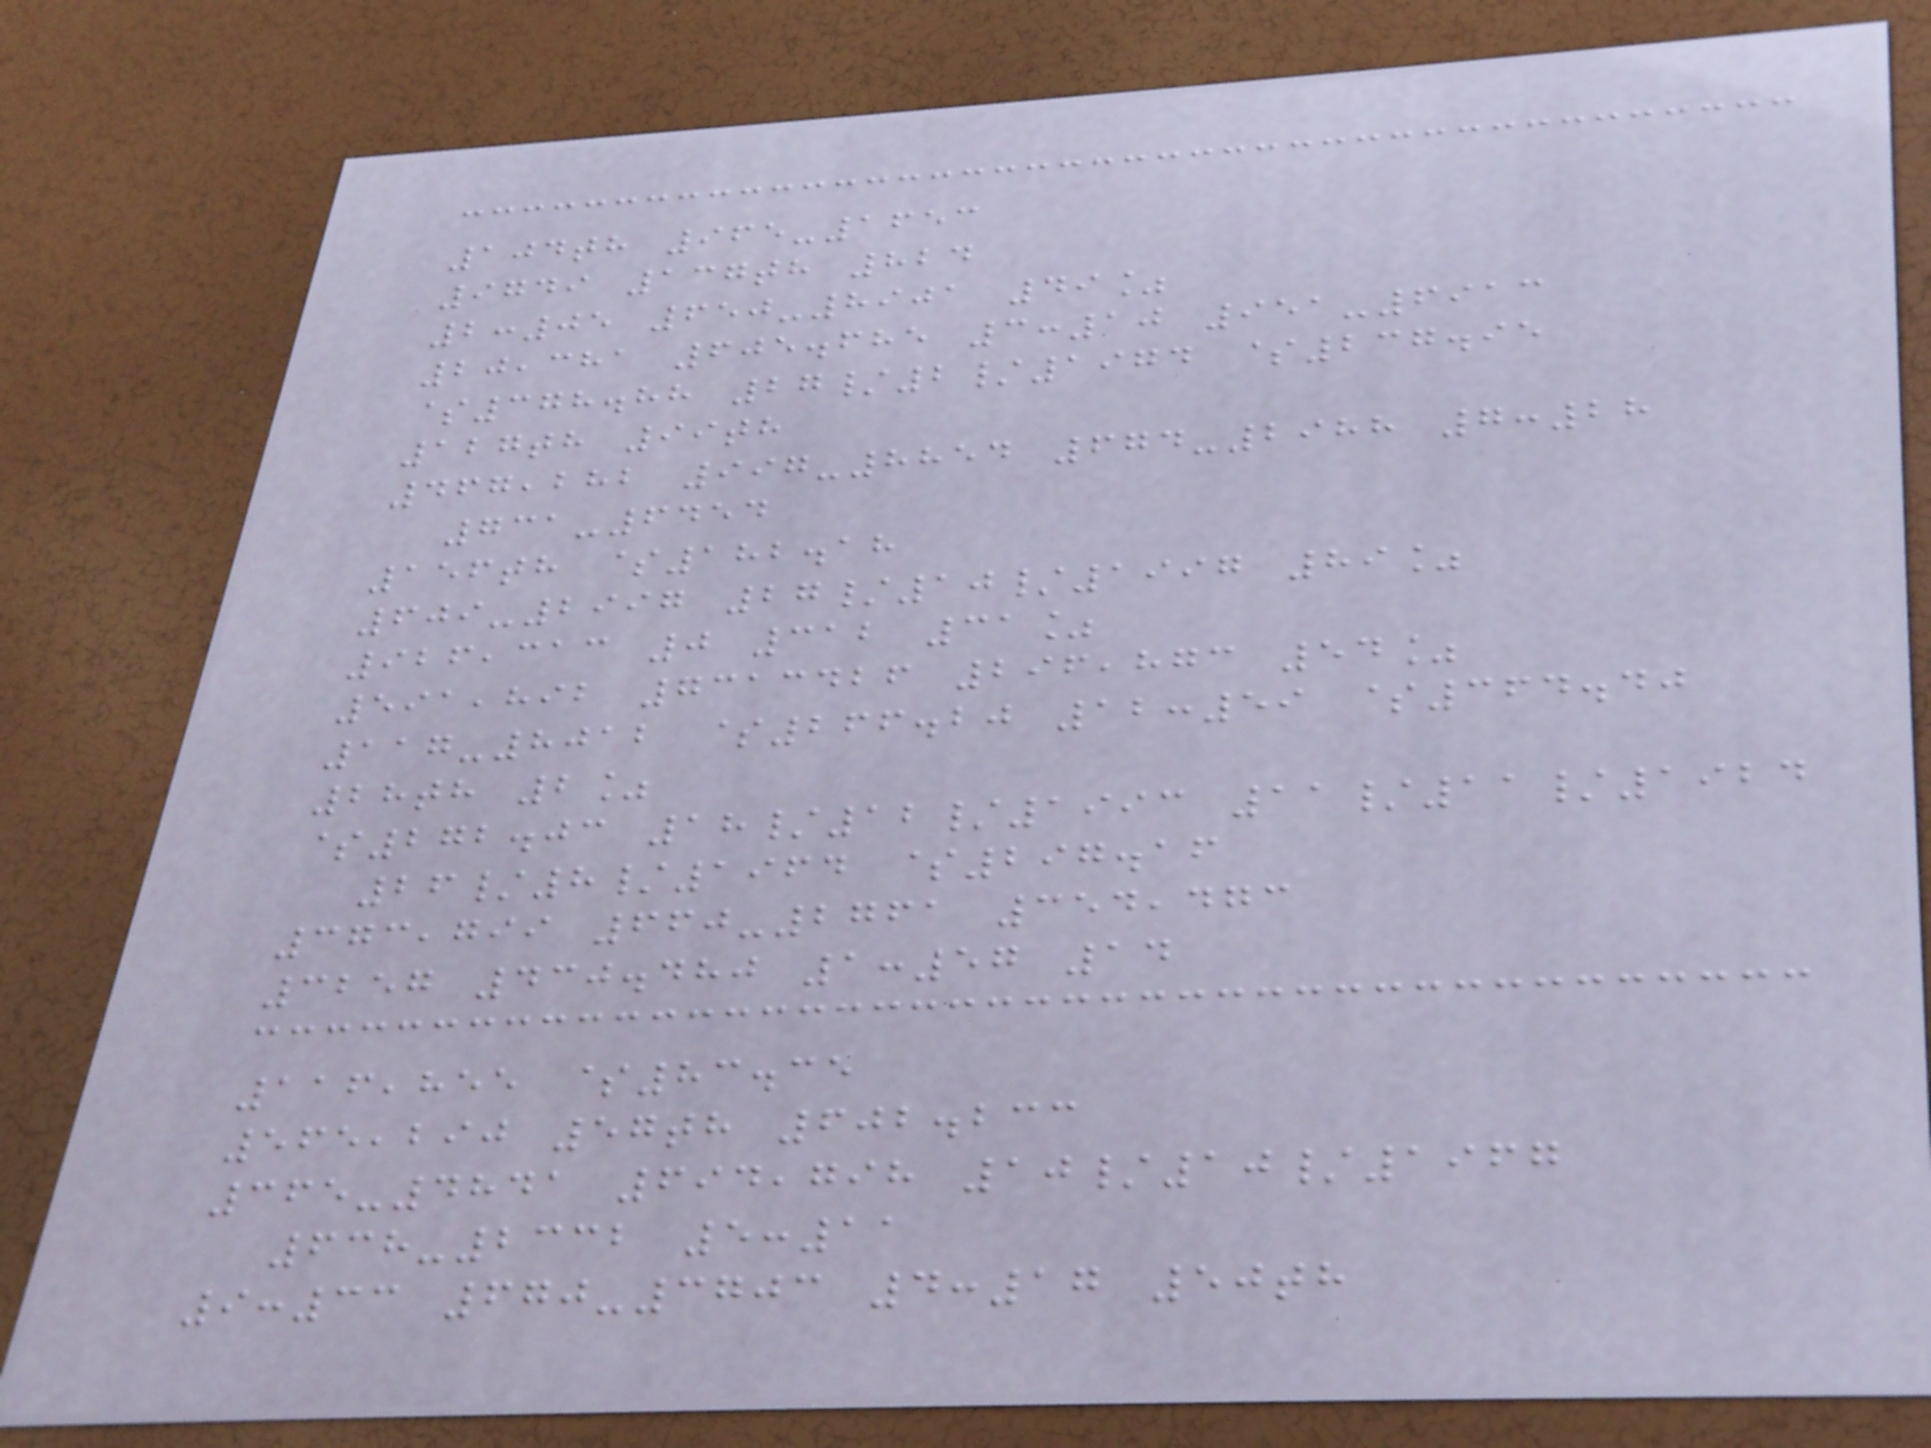104th 965-1653
9749 137th 824
2:05 650-8901 49%
20,381 605.685 3:10 951-6913
$378.88 27/2/1974 $237.95
127th 99th
467,282 997-8854 674-2988 7:28
731-6454
156th $182.18
609-2997 27/10/1997 89%
926,313 0 312 31%
591,892 7313426 296,873 54%
117-8012 $266.20 12:59 $364.40
28th 2%
$272.03 18/12/1993 11/11/1924
26/8/1964 $297.16
373,799 660-2761 354,473
3257 430.480 1:57 14
116,855 $83.35
565,290 57th 602.233
365-4841 694,798 10/10/1967
638-2332 5:11
9:33 670-3703 4:17 50th
